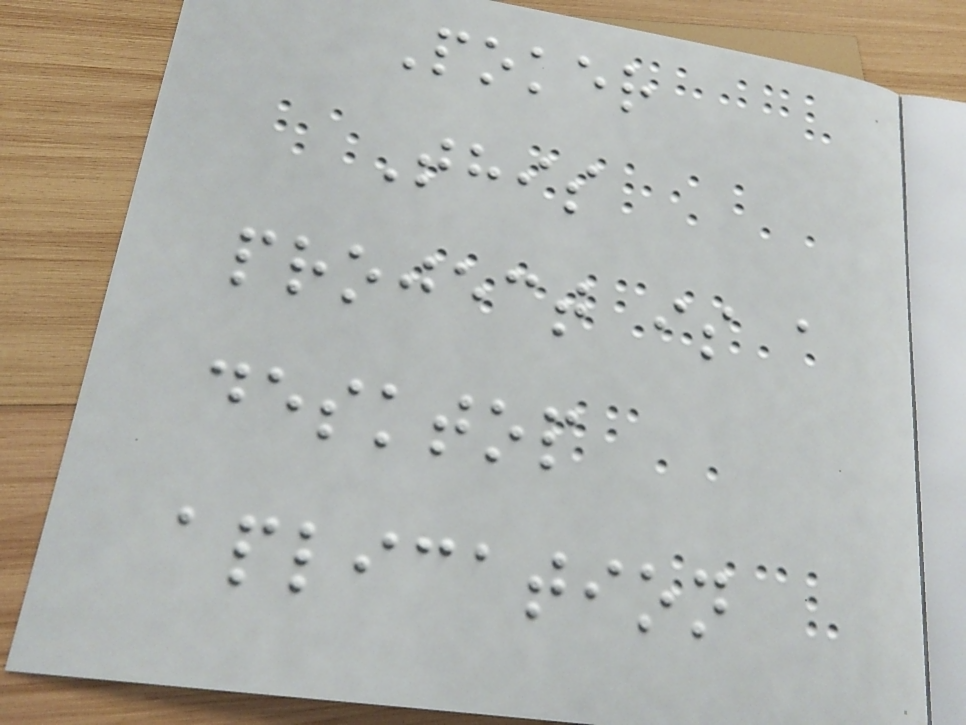Poker
This
project is a
desktop
aplication
